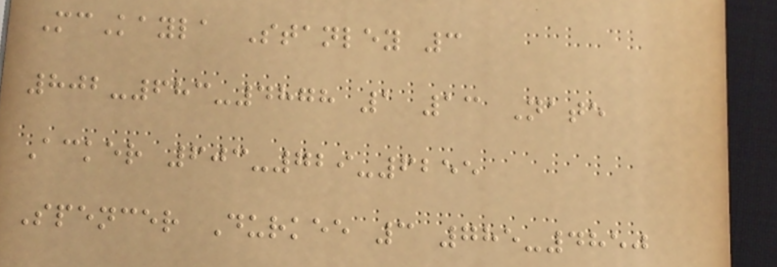McKayla Stanley 3
802-683-4878 1 13 Nate
Acker 603-729-6255
Spencer Durkee 3 785-4850
